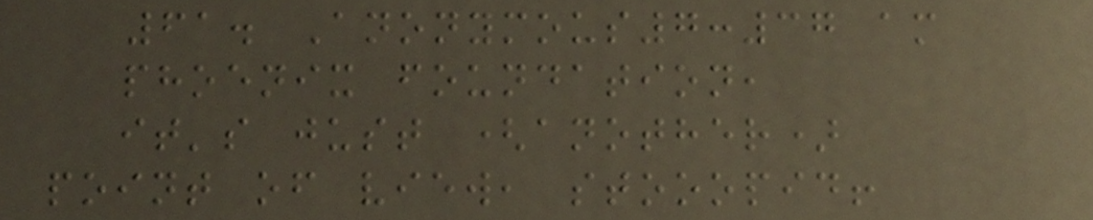61. Anonymous7:37 am
phoenix foundation,
it's just (another)
point of view, stooopid!
